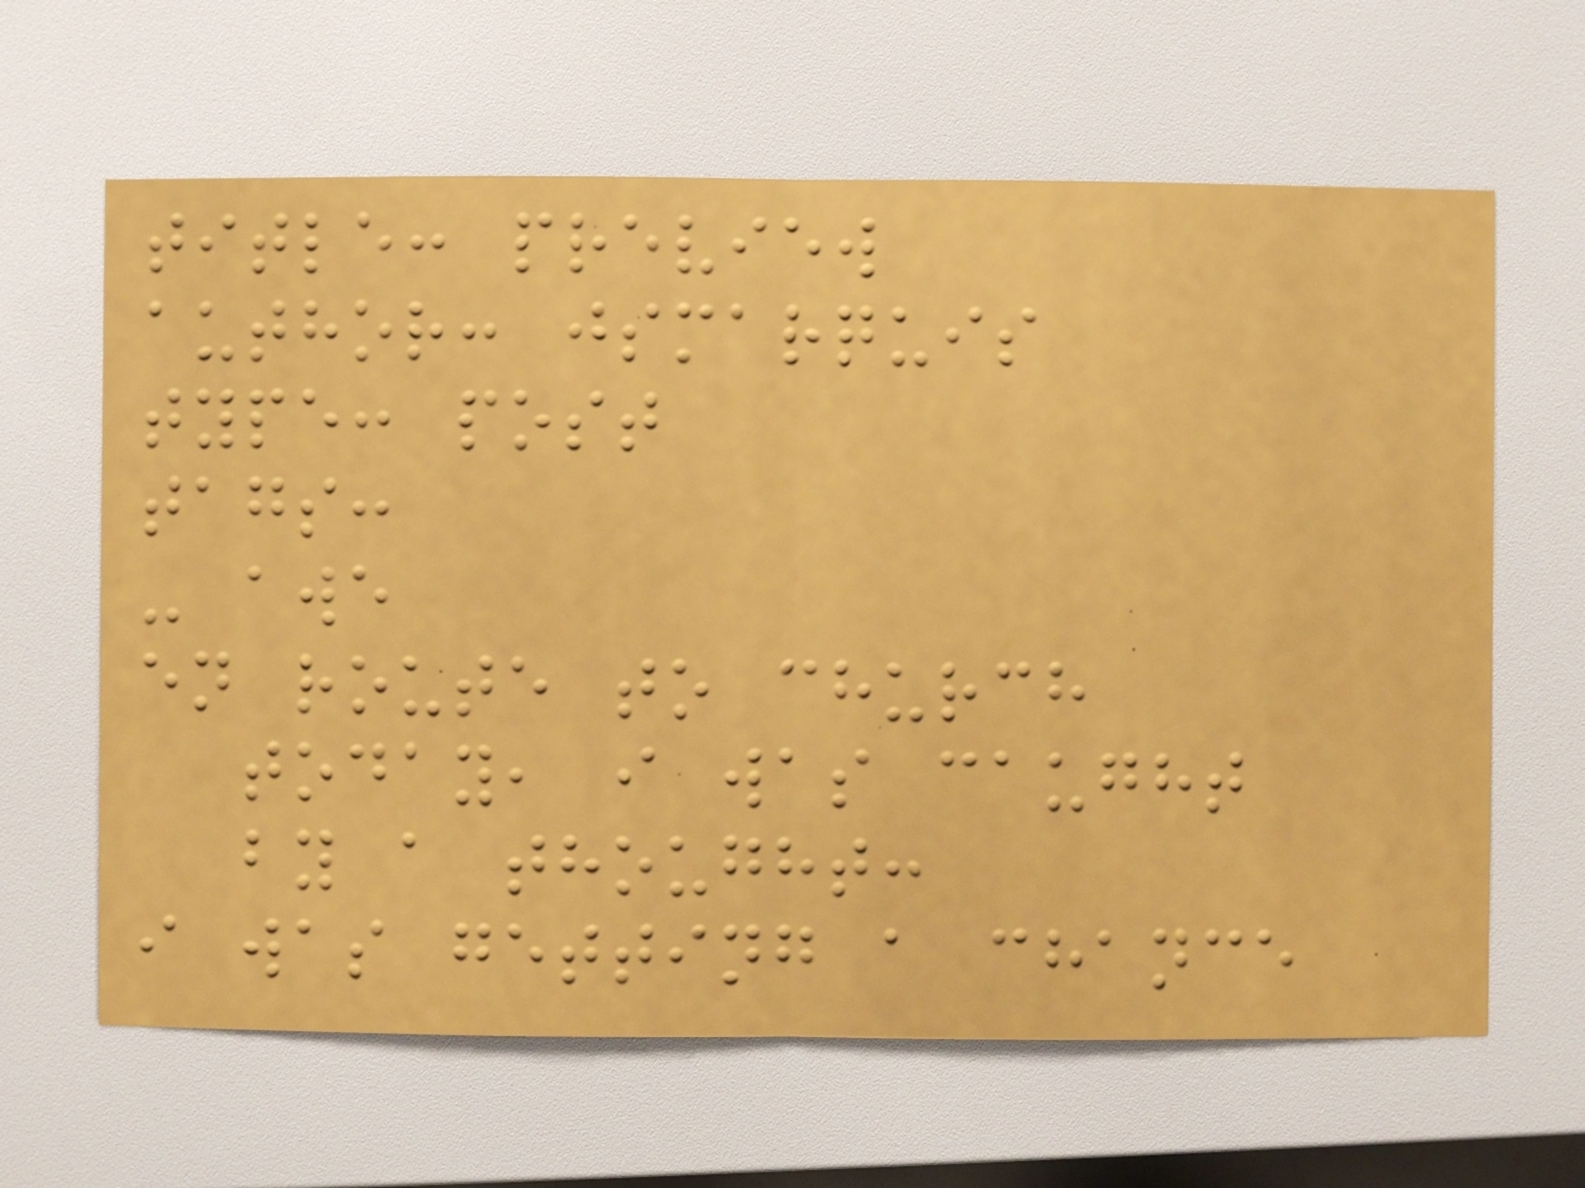title: preview
author: jsmarquis
type: post
tags:
- awe
en route to church
today, i was caught
by a thought:
i was getting a chance
